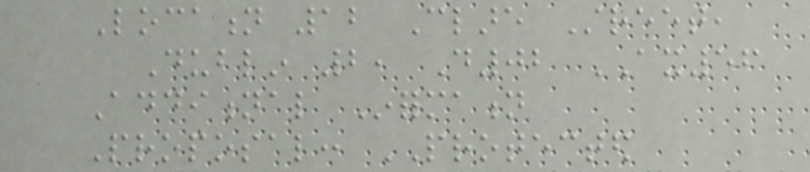Location 12 Clare Street,
Dublin 2, D02 AX56
Additional Information
Proposal: PROTECTED
